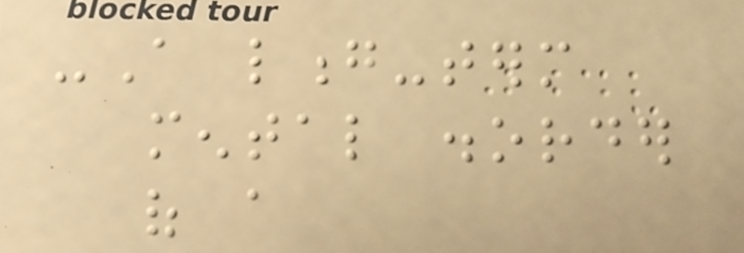-A long-term
mental disorder
of a
